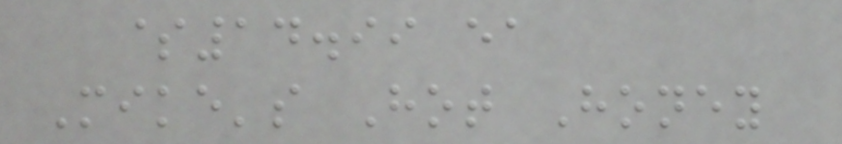$14.99 ea
Mike's Hot Honey
